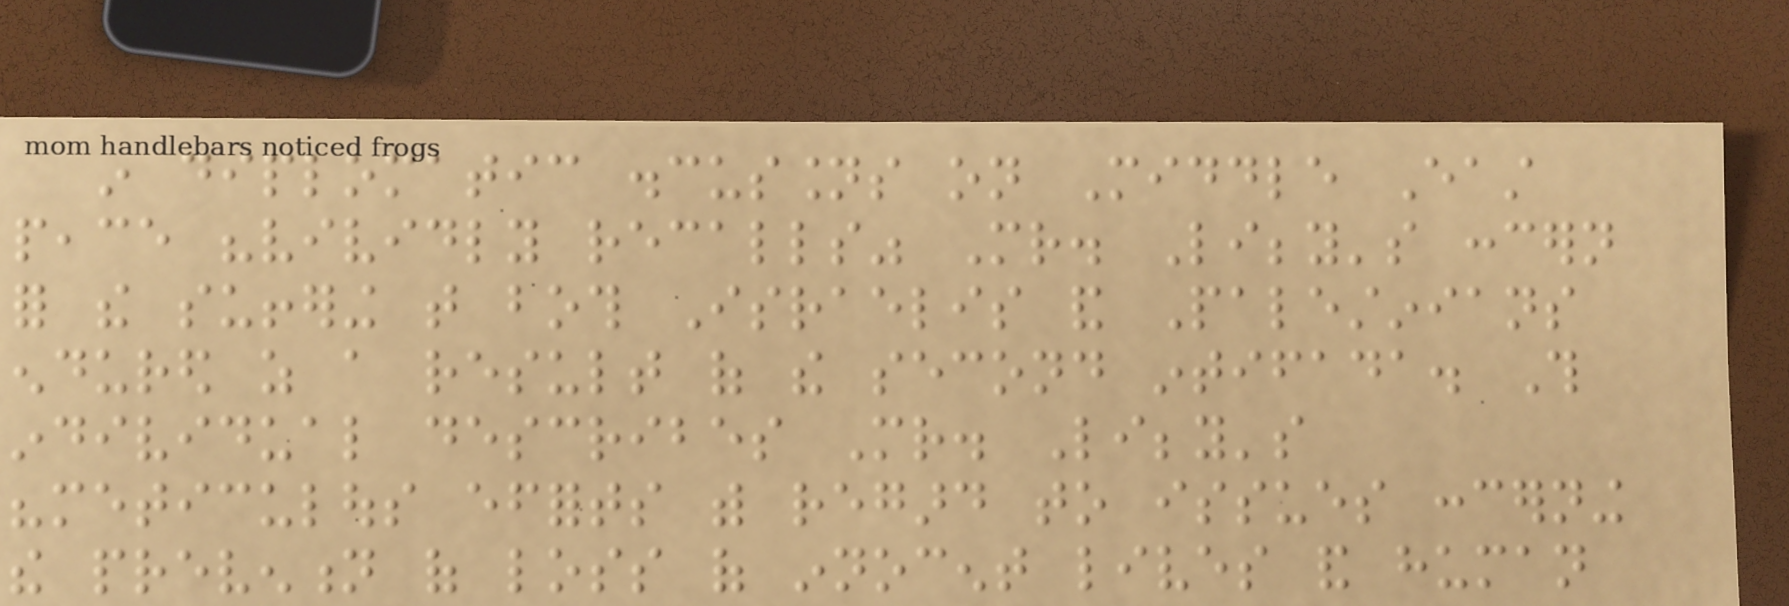in diplomatic discussions on Middle East
peace "vividly recalls" Mr. Libby's concern
for the suffering that both Israelis and Palestinians
endured as a result of the second intifada. This
individual describes Mr. Libby's
"meticulous efforts with regard to issues concerning
the prevention of loss of innocent lives and human
